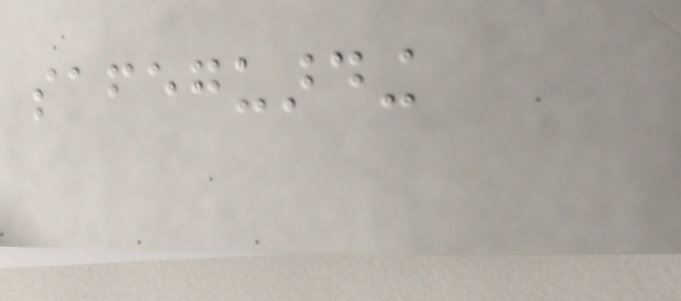safeguarding
